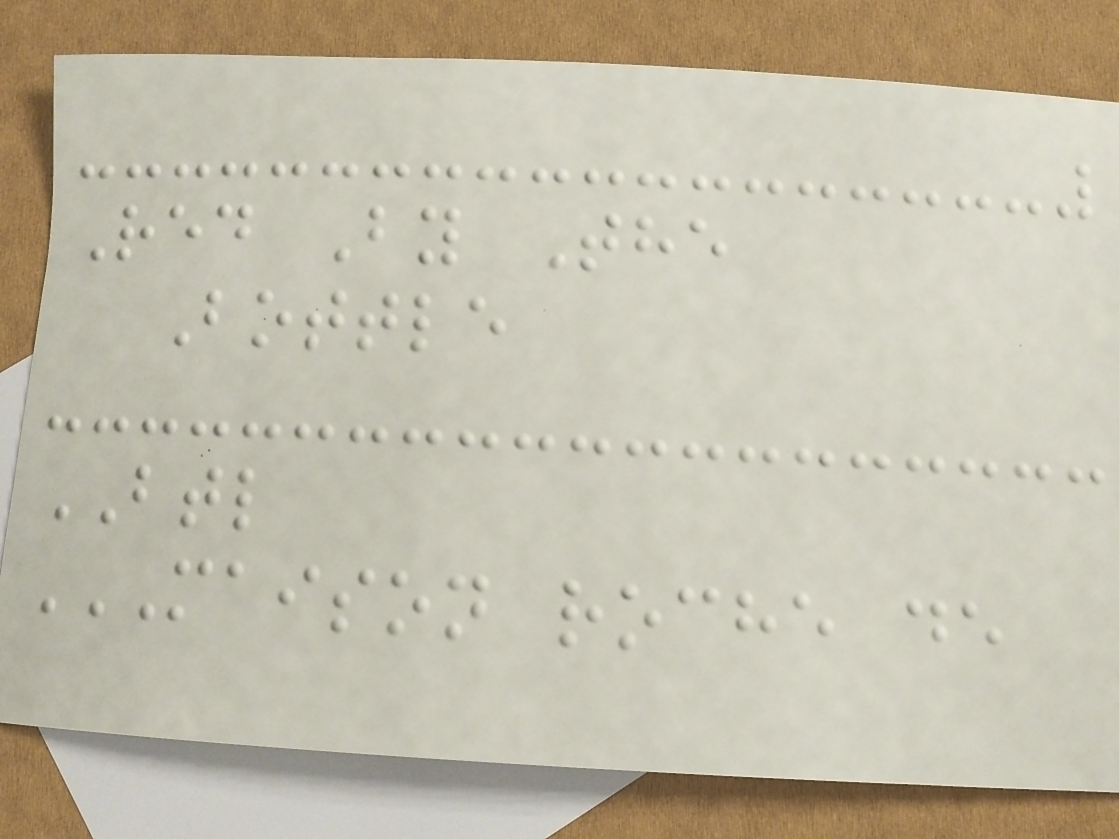Red By The
Bottle
BTL
MAISON ROCHE DE
